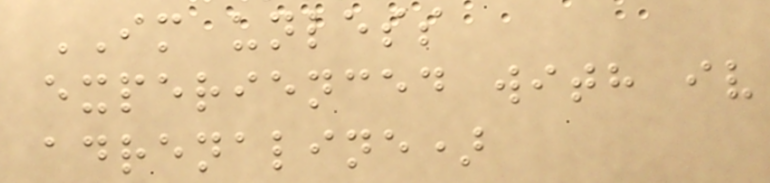IM unless
experienced with iv
adrenaline)
